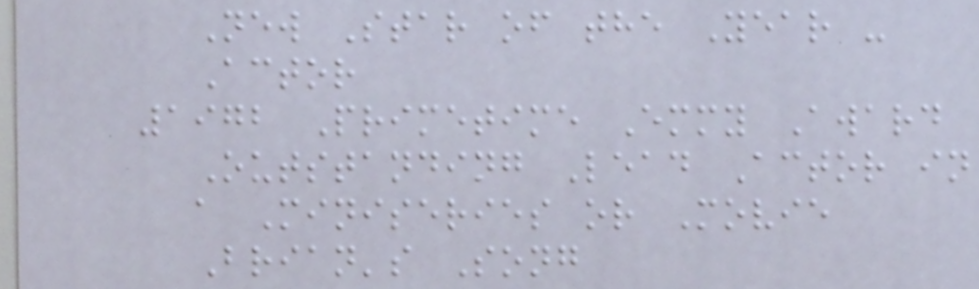New Star of the Year -
Actor
1972 Primetime Emmy Award
Outstanding Lead Actor in
a Miniseries or Movie
Brian's Song
